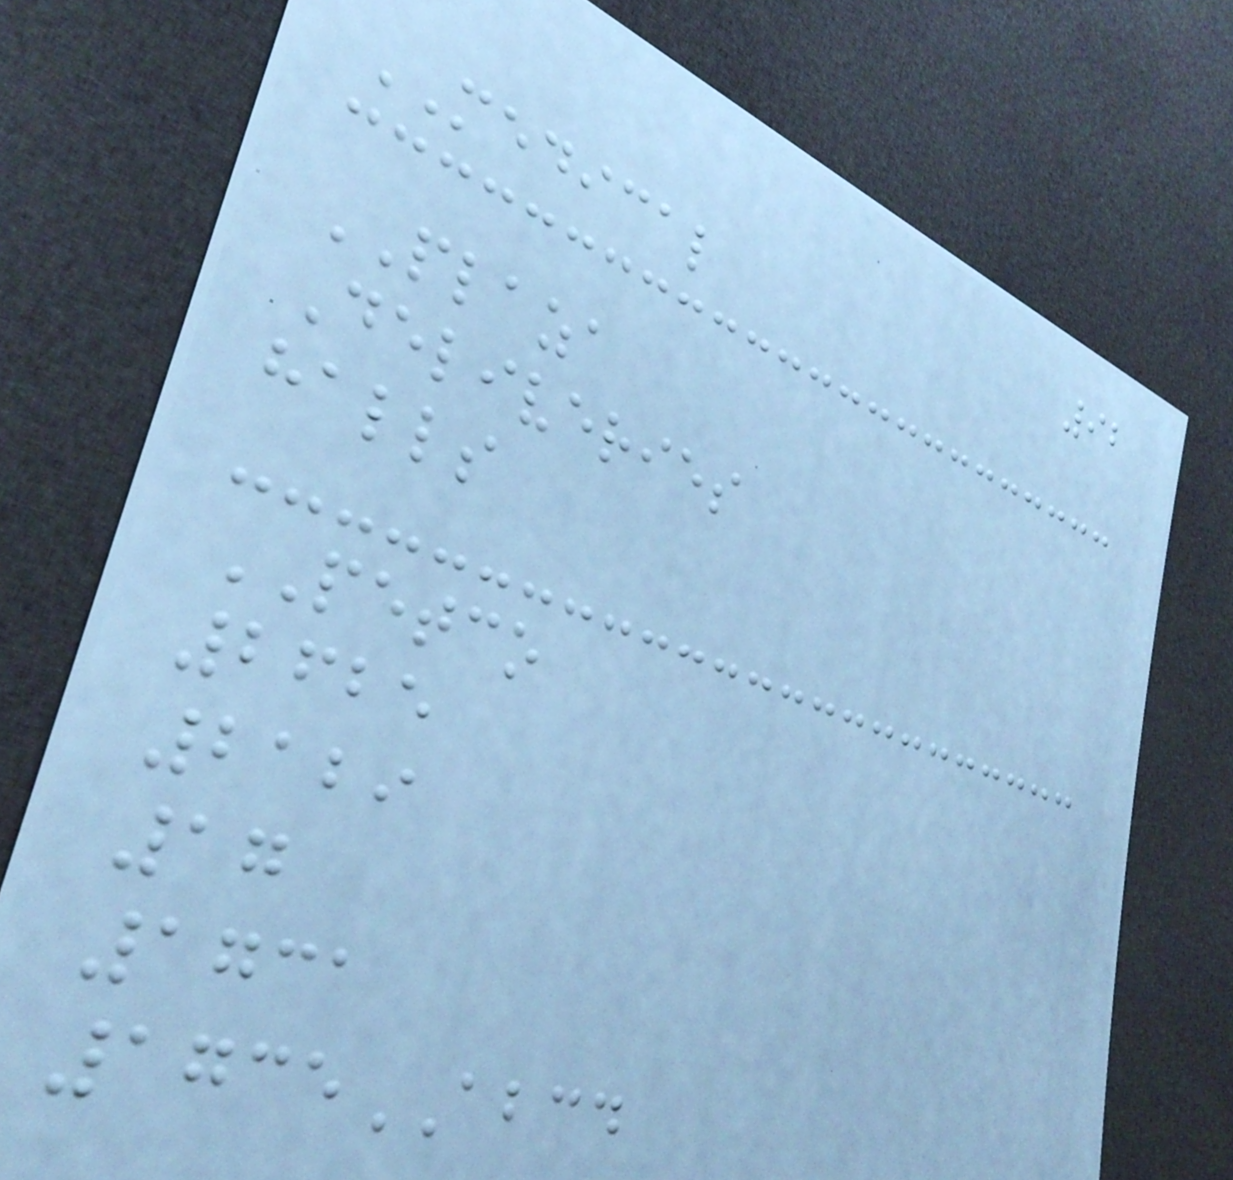92
MEDICAL
PLAZA
Deliveries
halls
PETCO
2625
2129
17
1731
1735ABCD
